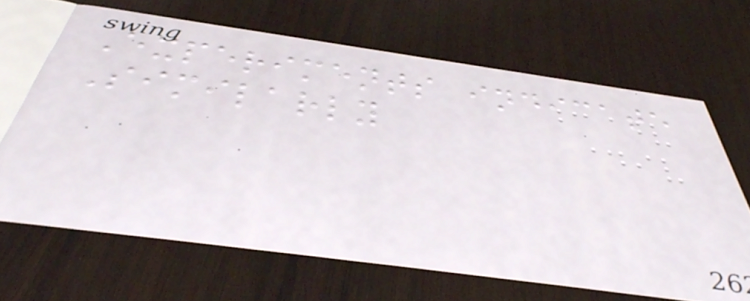Experiments indicate
Similarly
